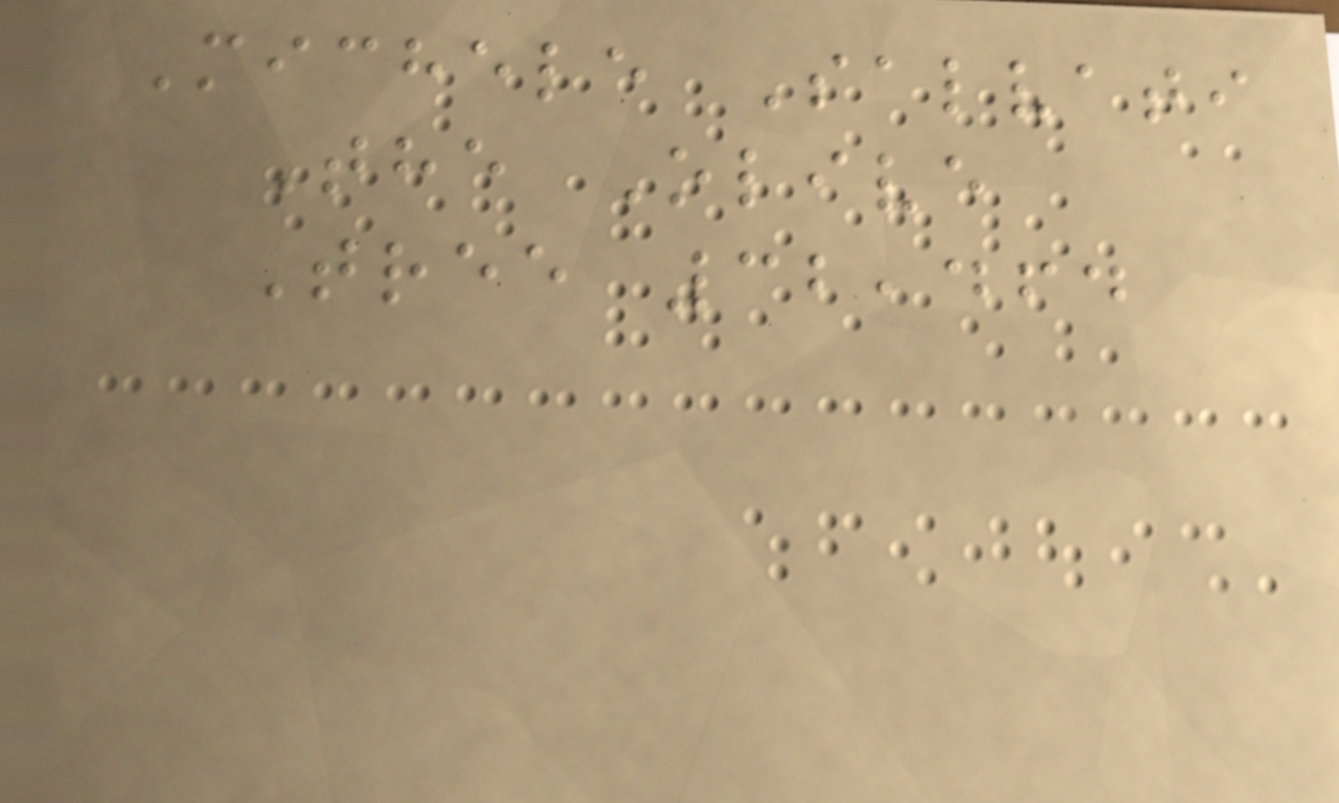Michele Salvati
The Olive
Tree 32,464
